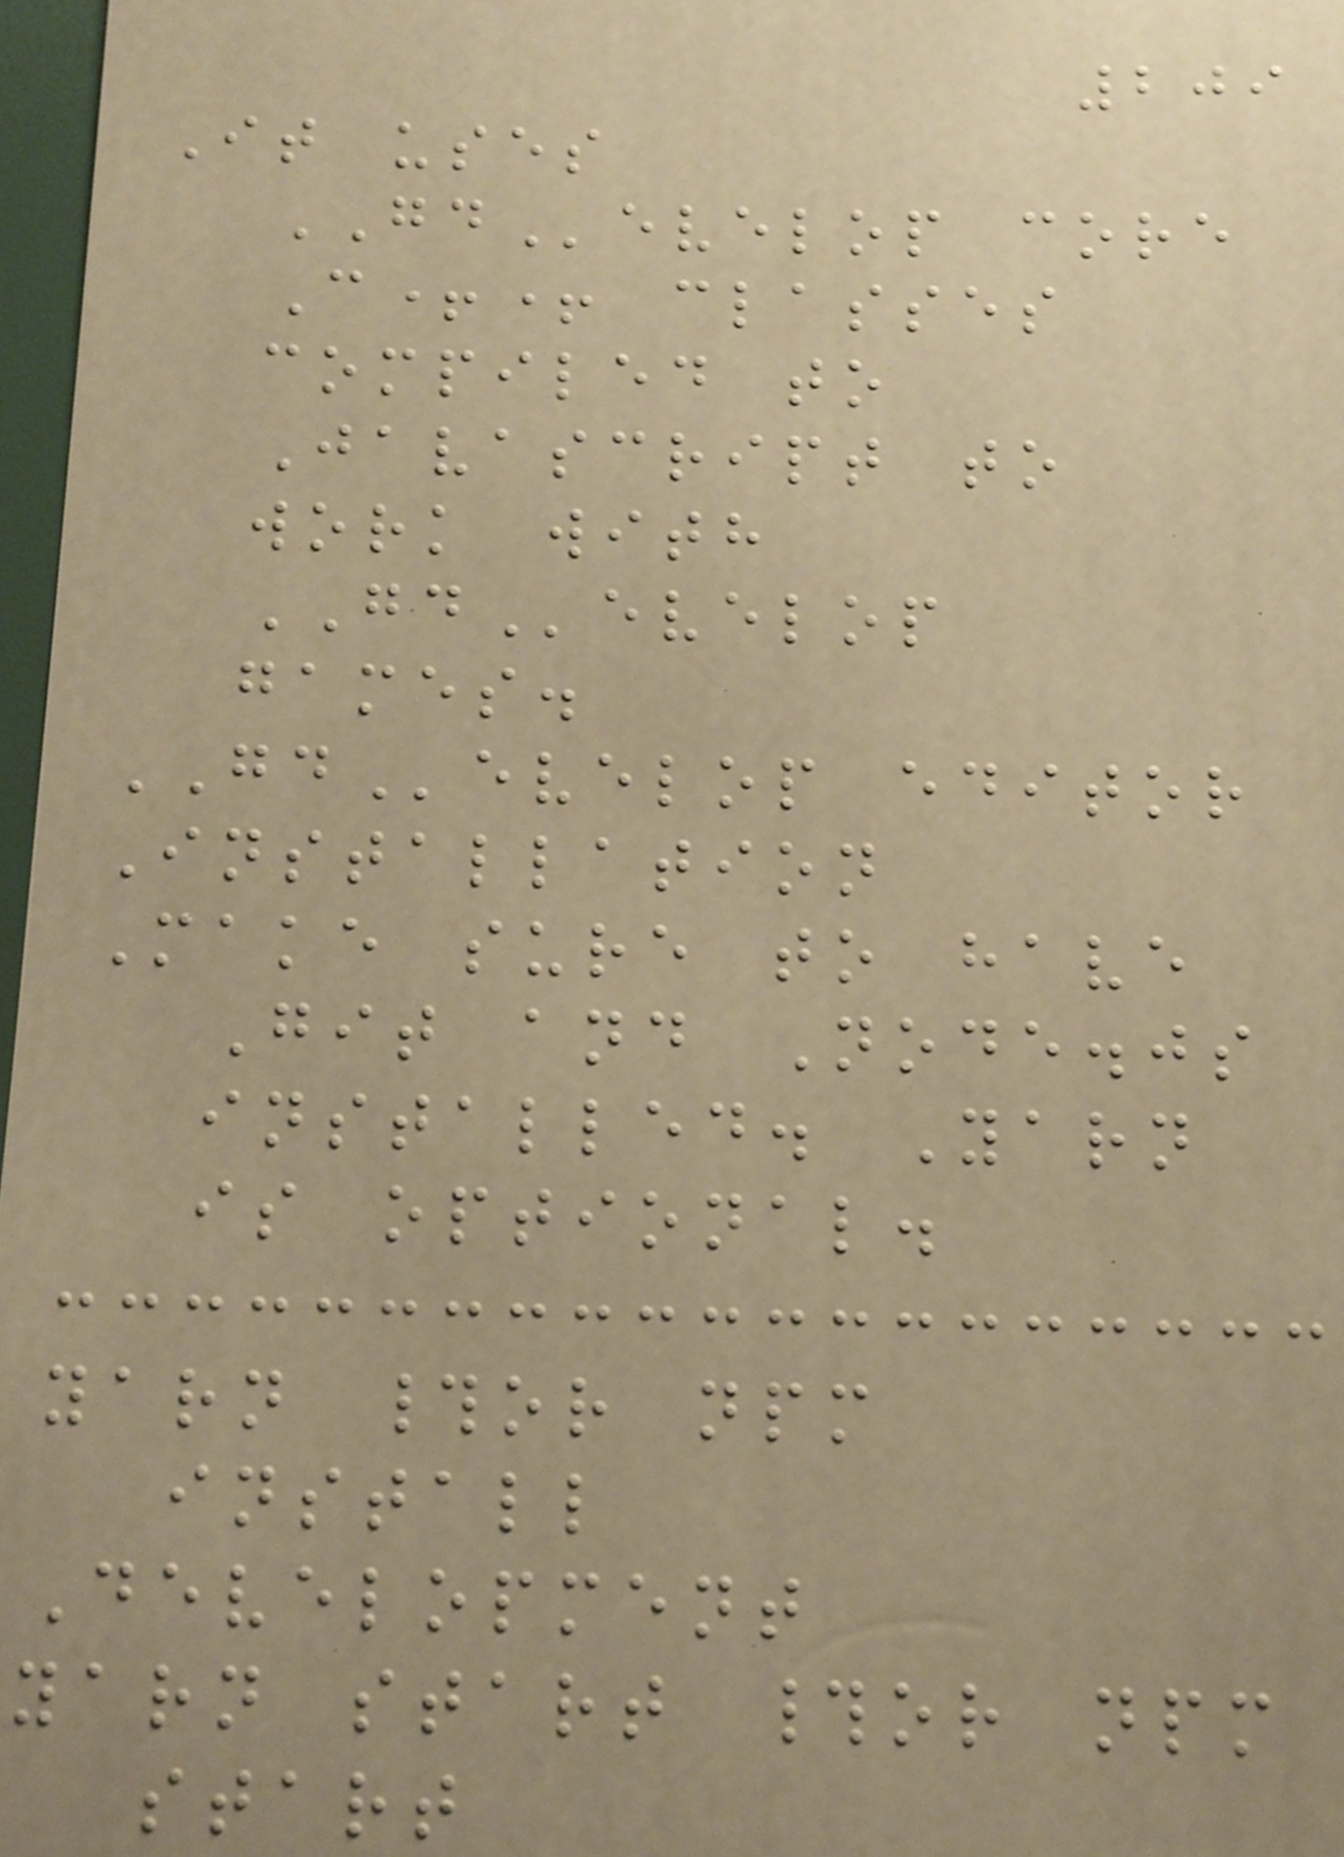209
It uses
GDevelop core
C++ classes
compiled to
Javascript to
work with
GDevelop
games.
GDevelop editor
Installation
Make sure to have
Git and Node.js
installed. Yarn
is optional.
yarn #or npm
install
Development
yarn start #or npm
start
